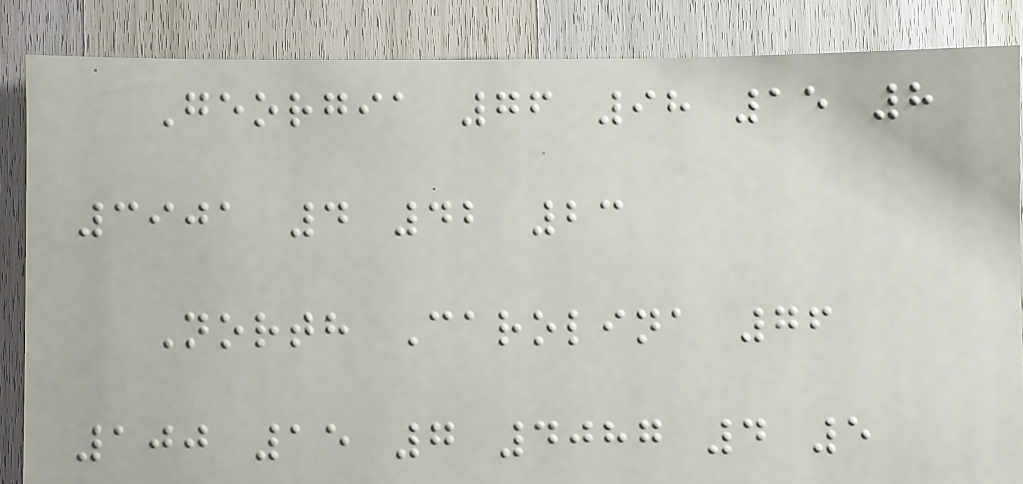Georgia 76 98 15 8
3901 4 42 23
North Carolina 76
100 15 7 4087 4 5
